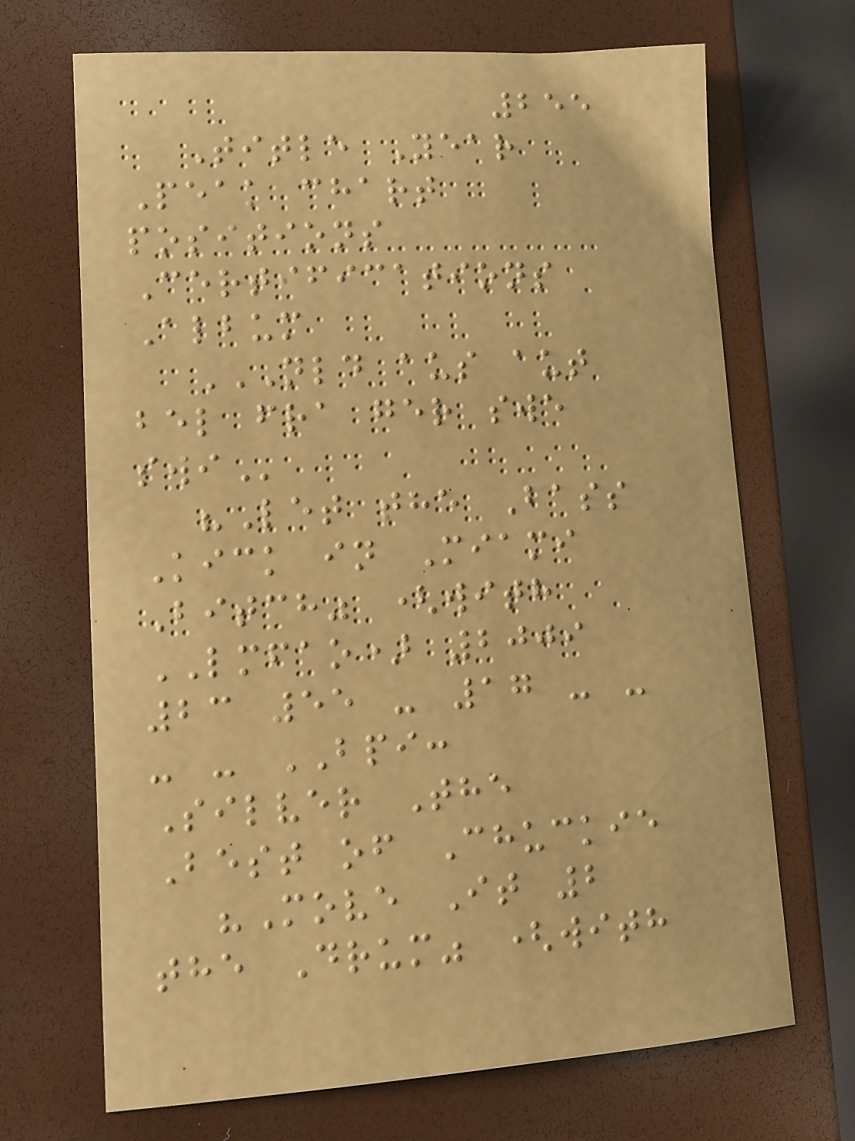255
Title Year
Peak chart
positions
Certifications
Album
NLD AUS AUT
BEL FRA GER SWE
SWI
"Let the Bass
Kick in Miami
Bitch" (with
LMFAO) 2009
23 55 - 17 - -
- - BPI:
Silver The
Best of Chuckie
"Move It 2
the Drum" (with
